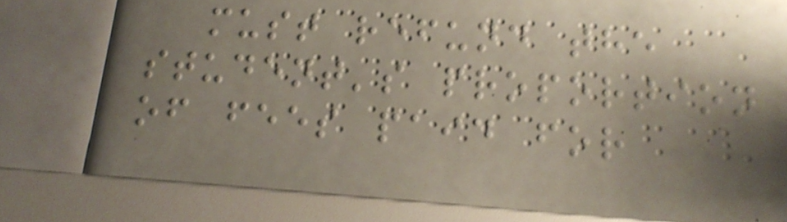must refund the
student's proportion
of fees paid for
